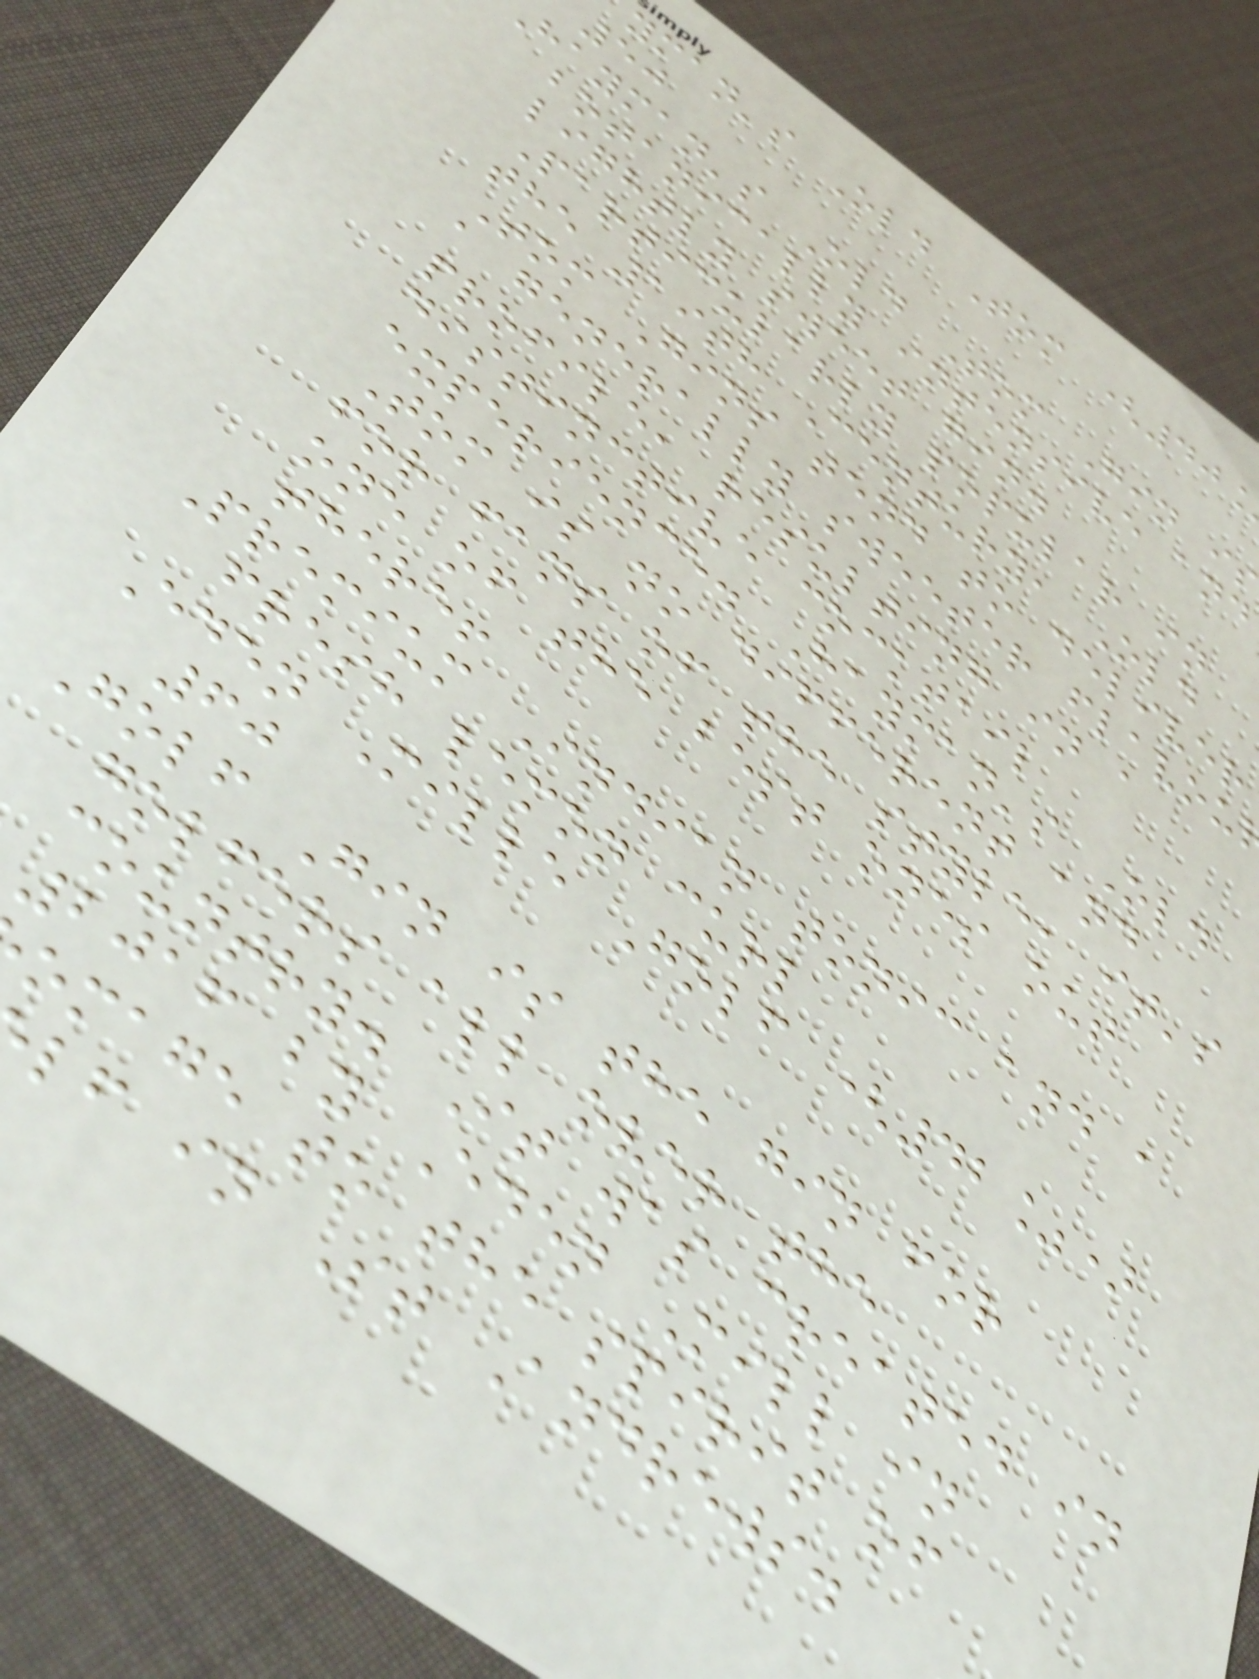yman's Old Tom (40
50
hayman's Old Tom Gin i
botanically intensive and
lightly sweet gin.
Particularly popular in
the 19th Century, Old
Tom Gins tend to deliver
a generally sweeter flavou
profile, resulting in a
distinctive cocktail
experience. Hayman's Old
Tom is no different and
for fans of the style, it's
one of the best ones out
there!
Premium Indian tonic and a
fresh lemon curl
Eden Mille Golf (42%)
60
Golf Gin is the gin for
golfers all over the
country. It was created in
2016 by Eden Mill in
omage to the spirit of
lf in St Andrews.
